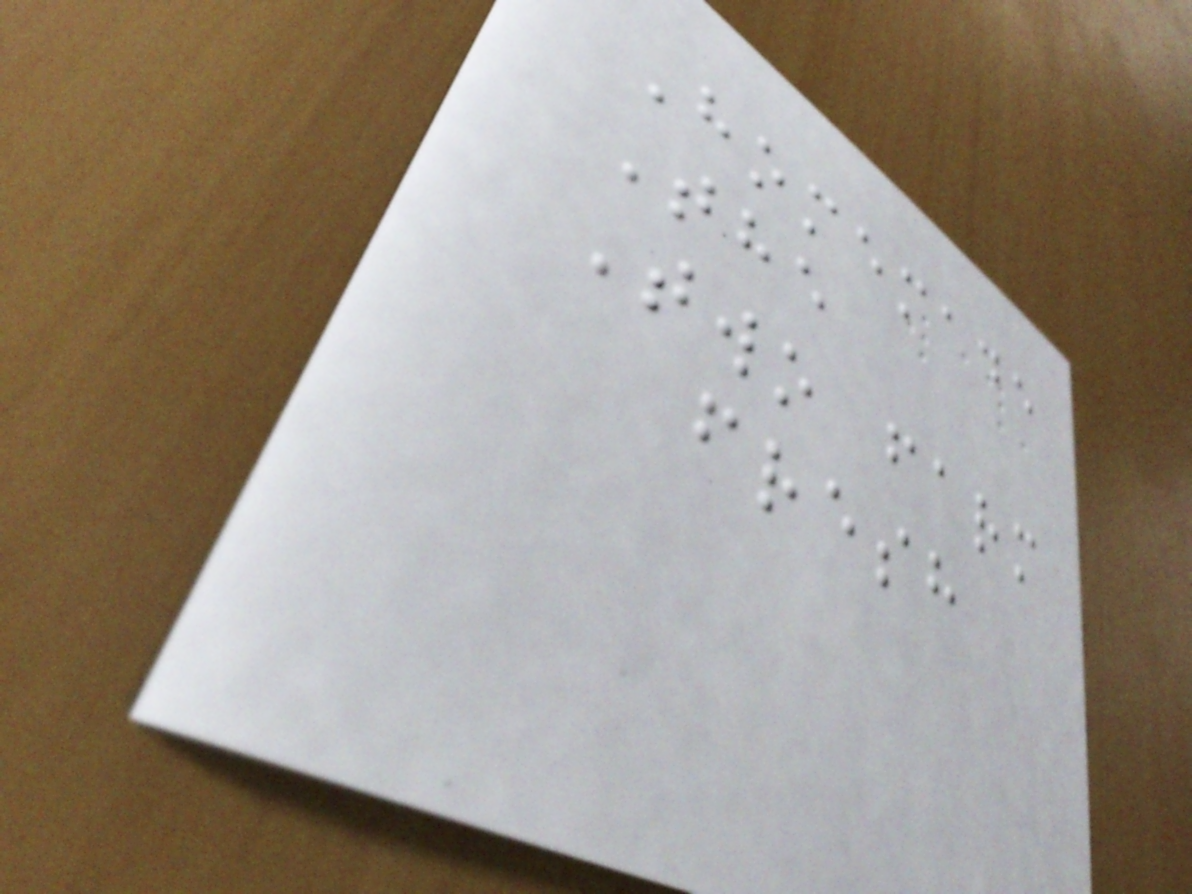Homemade
The
Two farm
fresh
